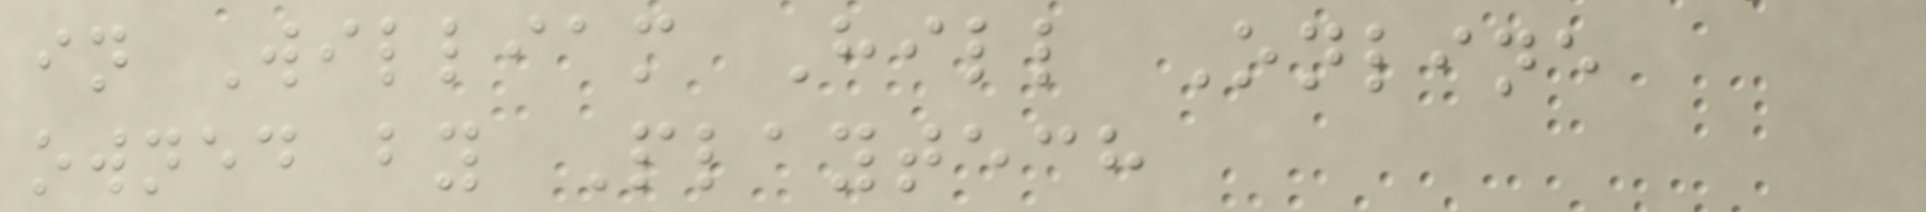in William Hill Online
owned by Playtech
